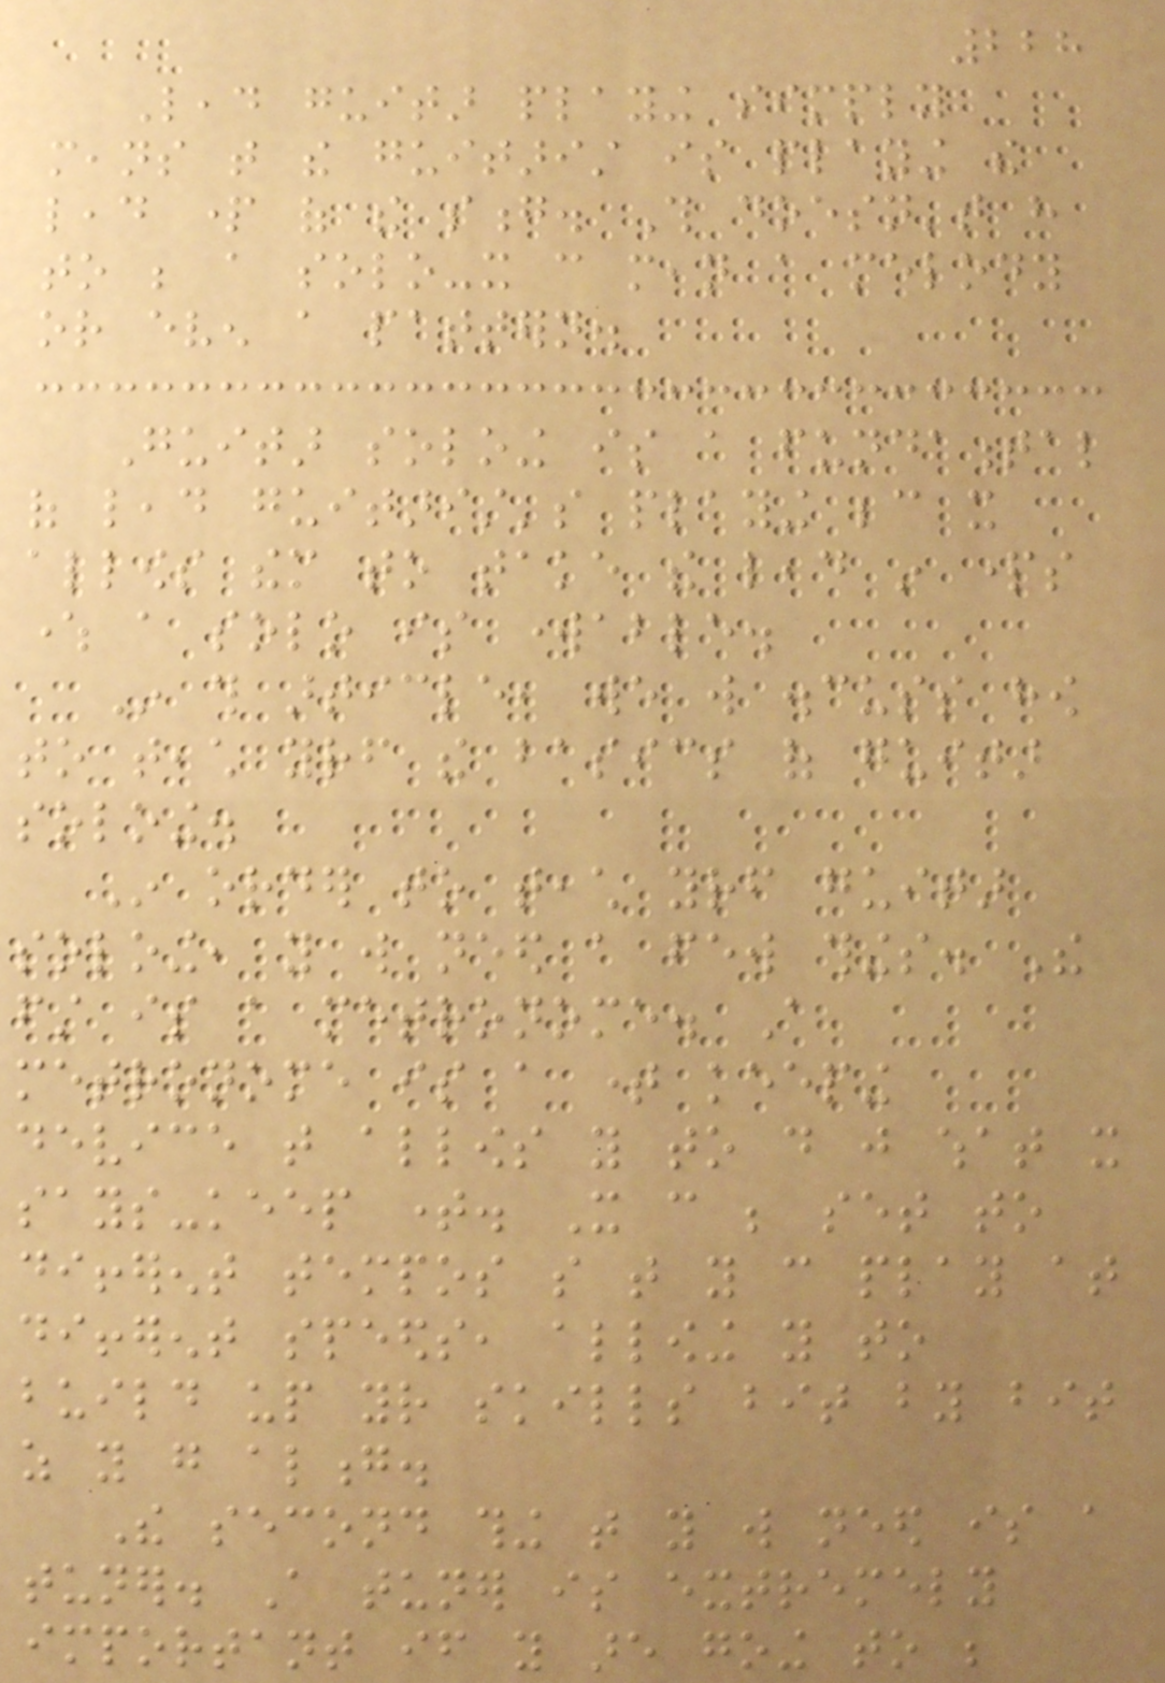228
Lead guitar playing simply
means that the guitarist is playing the
lead part of the song. This doesn't have
to be a solo-it can mean a melody
or even a pattern.
Guitar soloing is a fundamental
of lead guitarist's playing because it
allows them to take the lead in parts
where a solo is workable.
In this article, we will discuss how
to teach yourself the basics of guitar
soloing.
In order to teach yourself guitar
soloing, you will need a few things. The
first is a metronome. A
metronome is a time keeping
device that allows you to do just what it
says-keep time. It can be set to
different tempos so that you can play at
different speeds, allowing you to
build up your skills bit by bit
as you go along.
The second thing that you will need is a
tuner. A tuner is extremely
important if you are going to be
